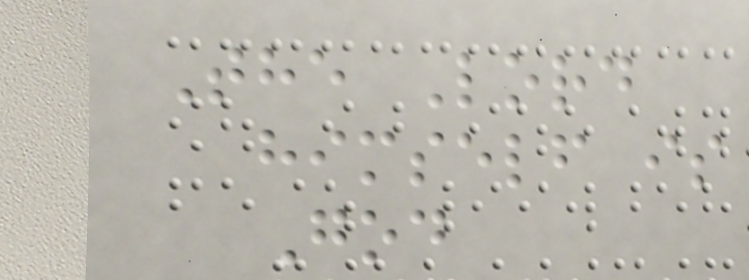The Lord
himself is
God
